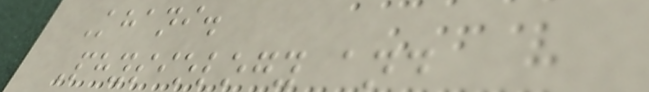Khani.
Physiology and
